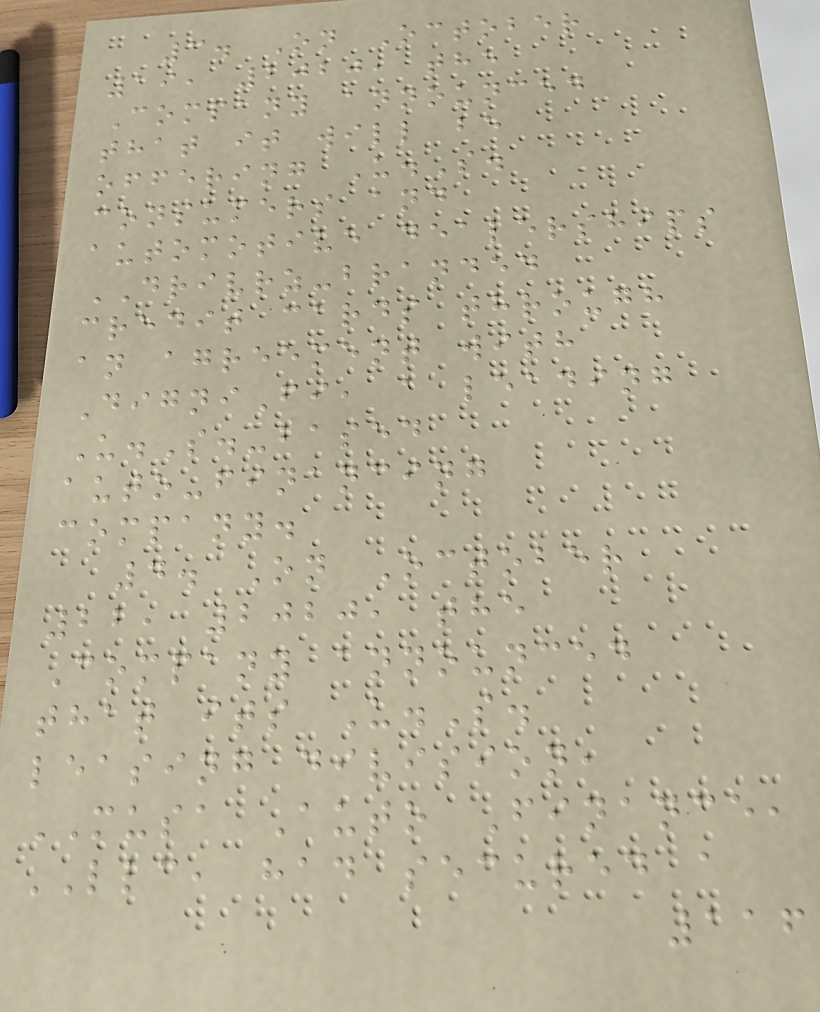3. On October
19, 2020, the
Company announced
that it will be
offering U.S.
consumers and
automotive dealerships
DRIVRZ-branded
credit cards through
an agreement with
DigniFi, a leading
U.S.-based
auto-financing
company.
4. On October
22, 2020, the
Company announced
that its U.S.
leasing division,
MUSA Auto Finance,
LLC, had secured a
116
